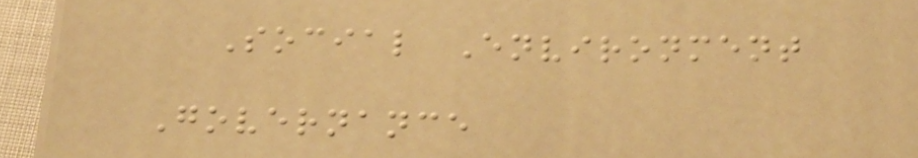Social Environment
Governance
